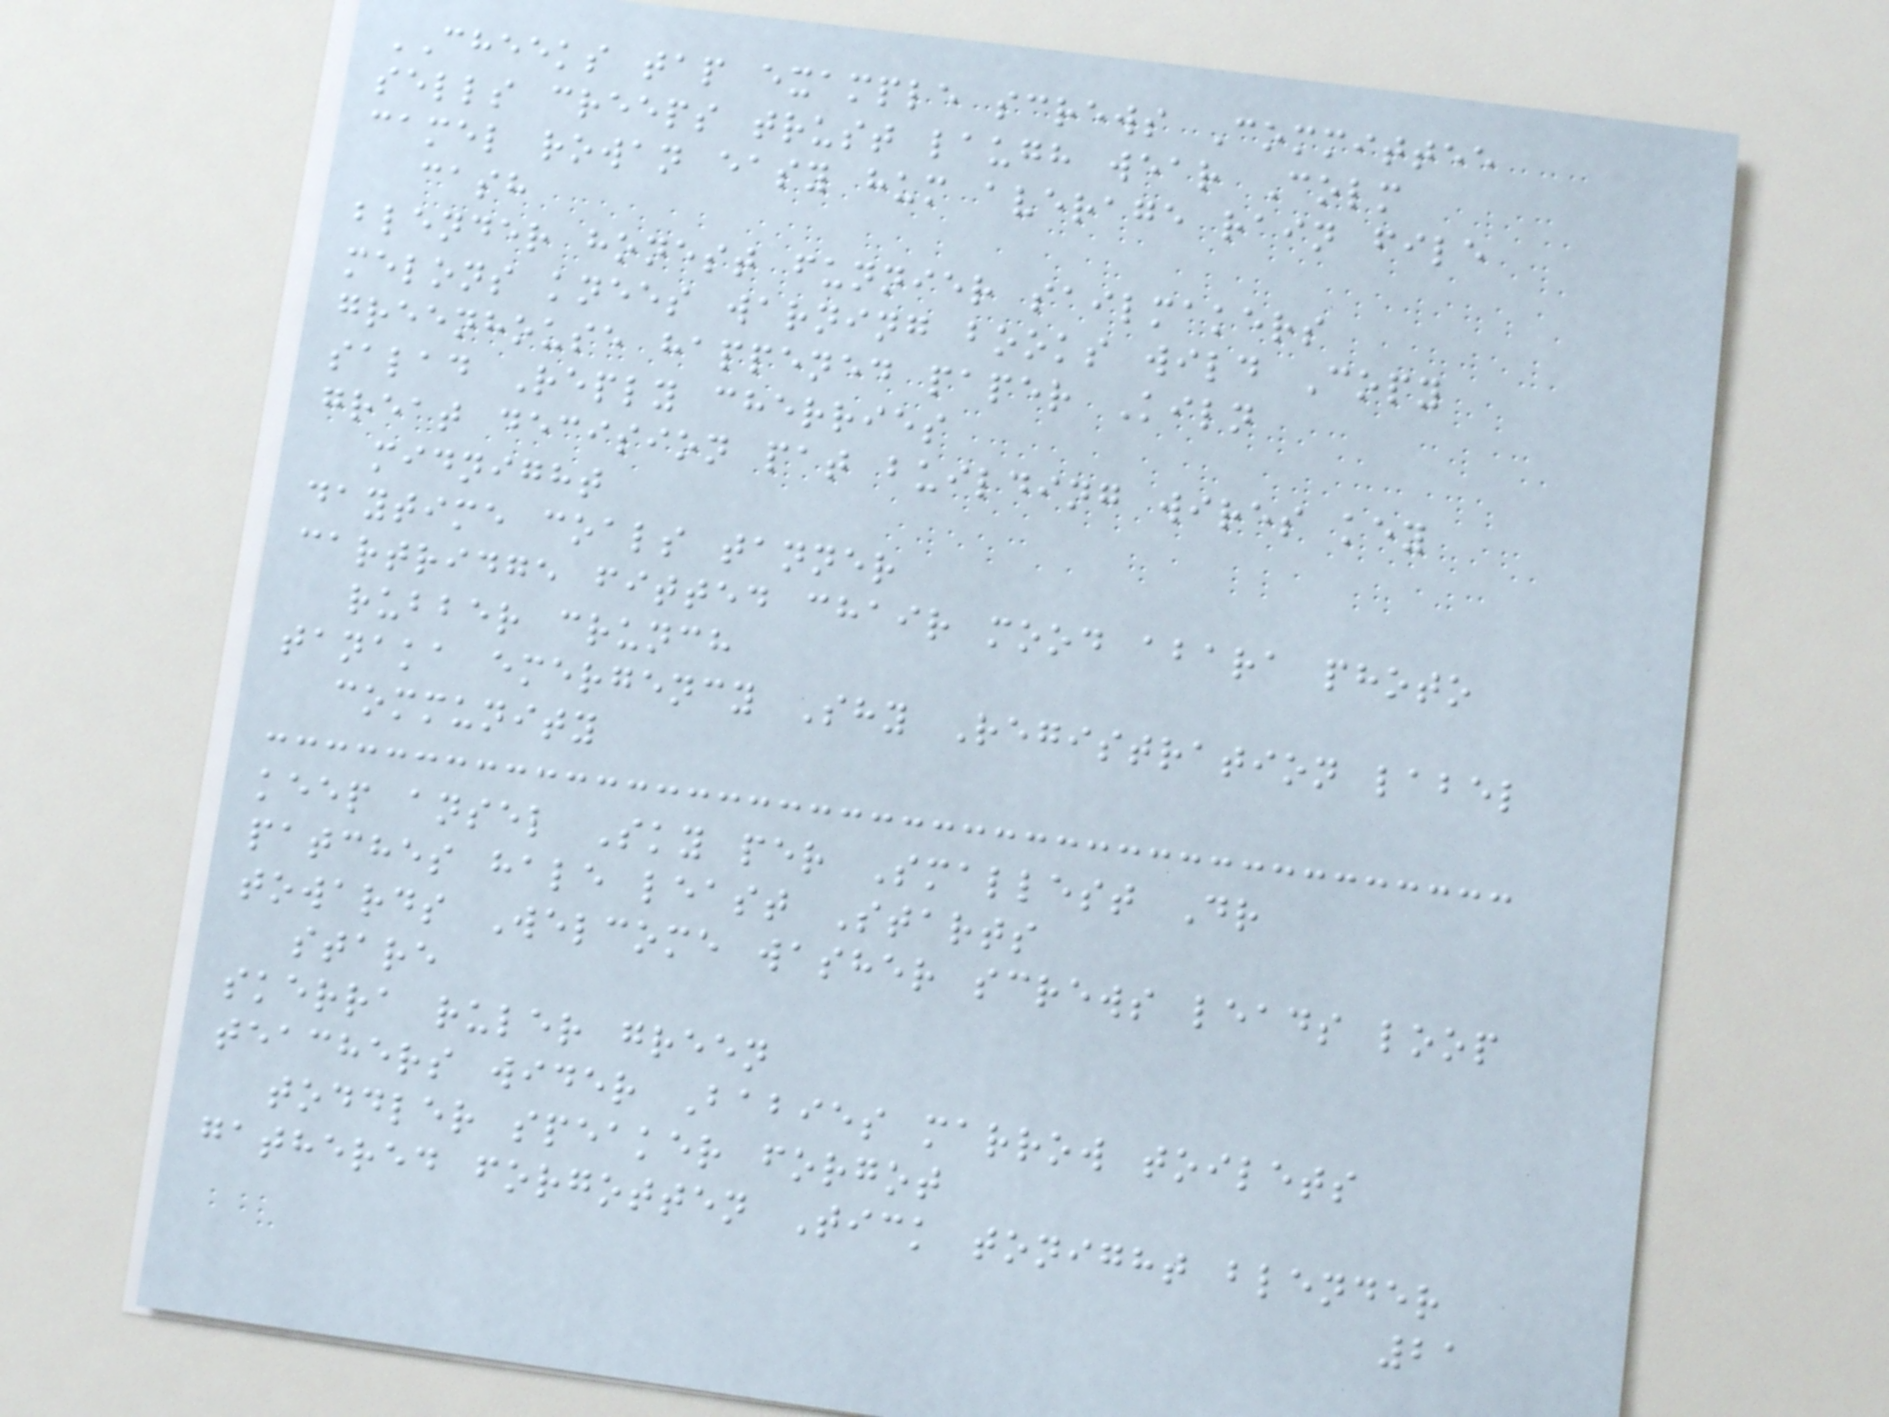CHEEKS tap example screws Committee
sells creeps trust laugh wear Colm
camel rowan easy hum average rain file
cash
blender honest funnier sailmakers
melons knees warning books wild Copy
greenhouse happened paper Kiln
salad Reply cherries
great decision pat building wires key
midnight
daytime coals tanner
cartridge fitted chair mood abara photo
rubber crunch
tanaka emergency Shy Registration label
community
keep ansel Sky per Smallest Dr
patches hale least Starts
towards Welcome washer screws leads loop
stare
skerra ruler green
teachers wider Babies marrow toilets
toddler speaker forgot
gathered forgotten Tick tonight blender
21
